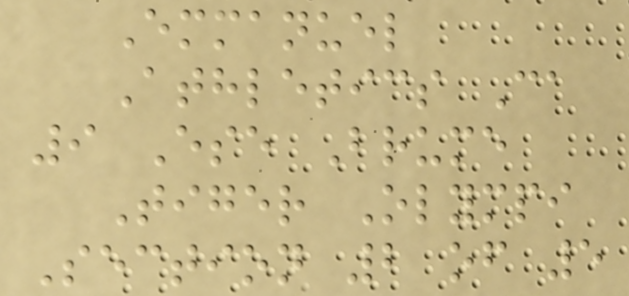Emmanuel
Athletics Ca
9 Ese Brume
Tiger Olympi
Section 2 of 5
